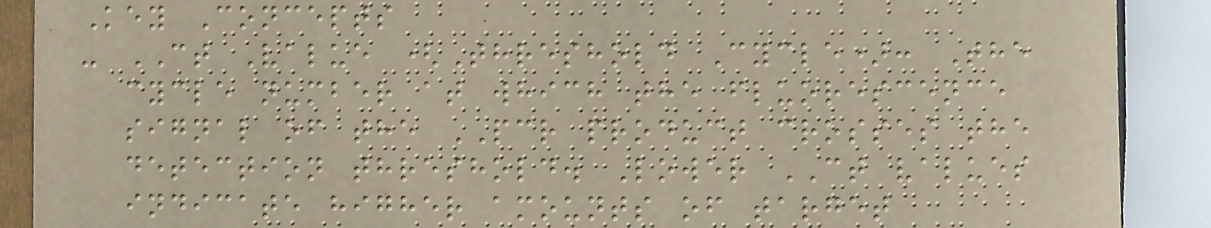Key Concepts
- CT Value (Threshold Cycle): The
cycle number at which the fluorescence
signal of the PCR product crosses the
detection threshold. Lower CT values
indicate higher amounts of target
